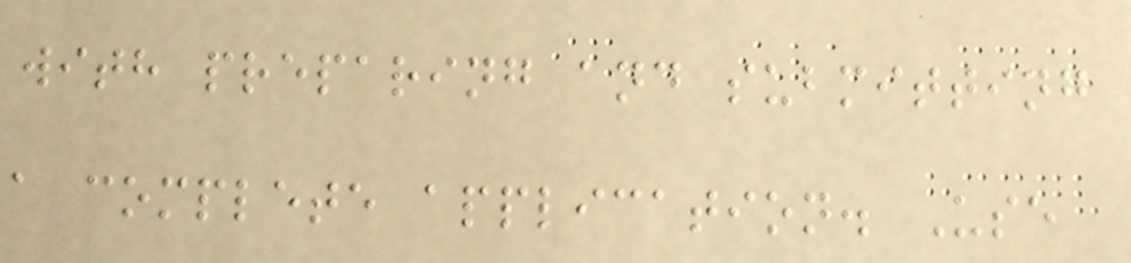with preparing and submitting
a complete application. Use
